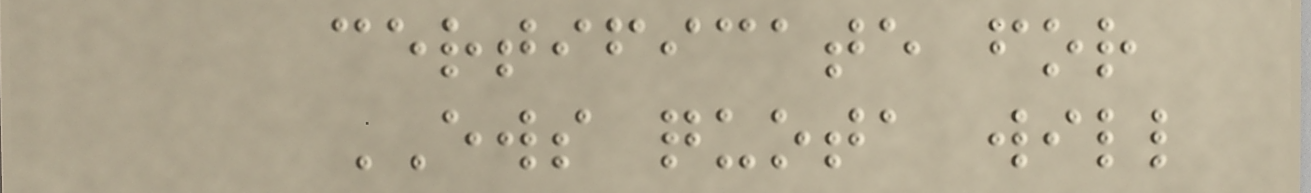certificate for
EWS quota will
